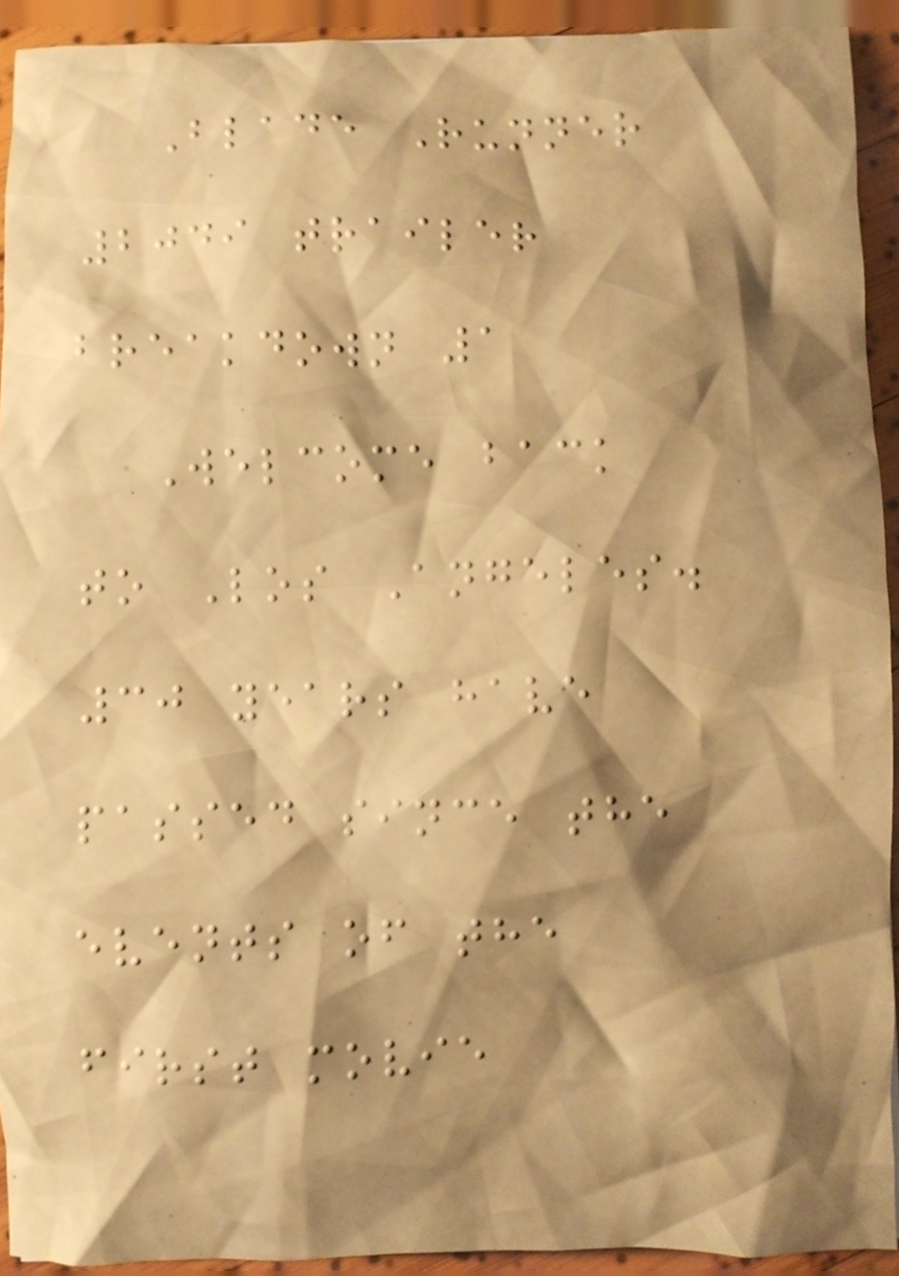Blade Runner
2049 trailer
breakdown 1
Welcome back
to Los Angeles.
30 years have
passed since the
events of the
first movie
